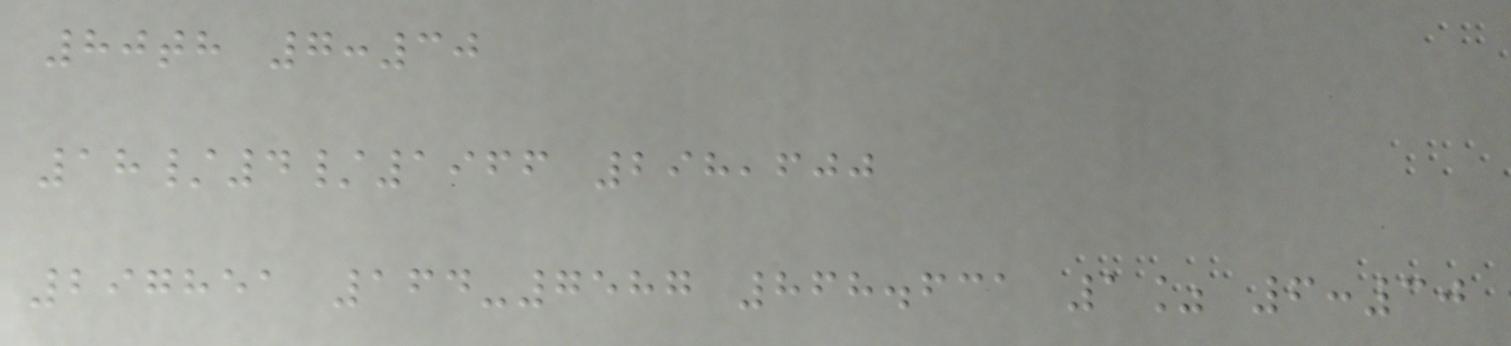80th 7:30
18/4/1966 298,600
297851 164-7587 868.631 1% 6:30
